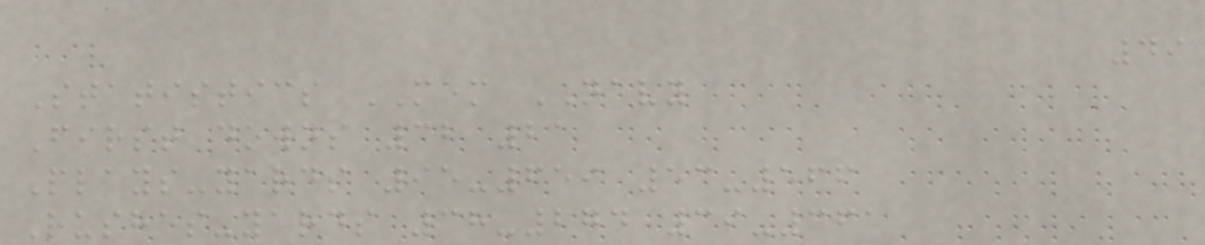49
Statistics MEM NAVY
First downs 32 21
Plays-yards 95-659 53-566
Rushes-yards 38-274 39-361
